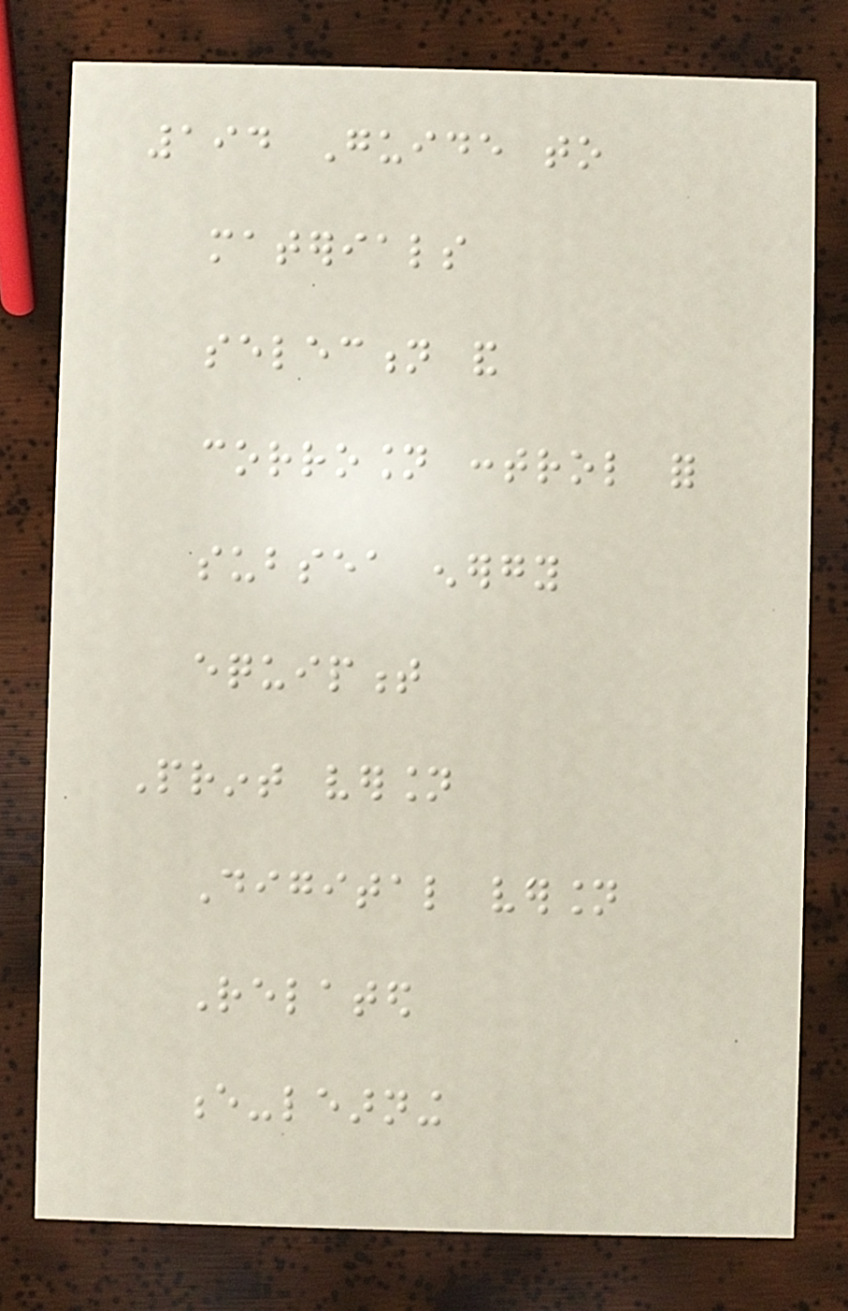194 Guide to
materials
selection and
corrosion control for
subsea energy
equipment
Print version
Digital version
Related
e-learning
